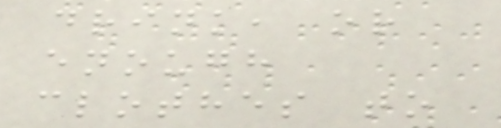drink, or
enough
clothes to
